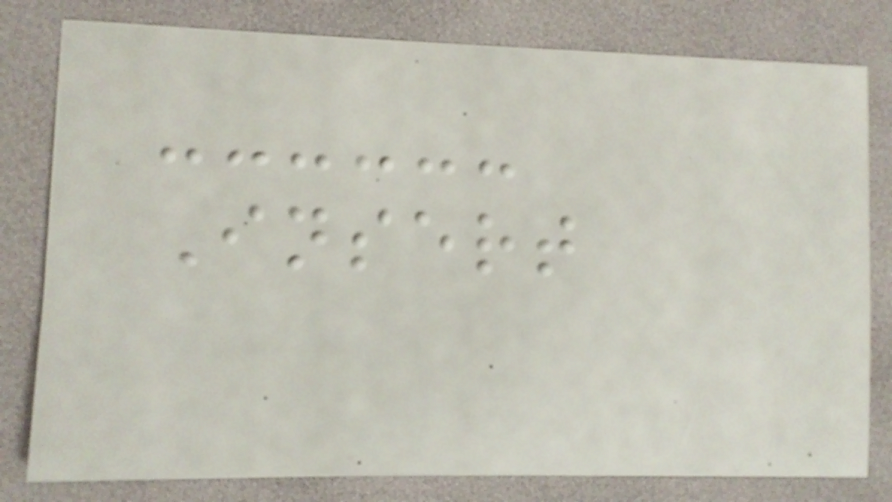Insert
